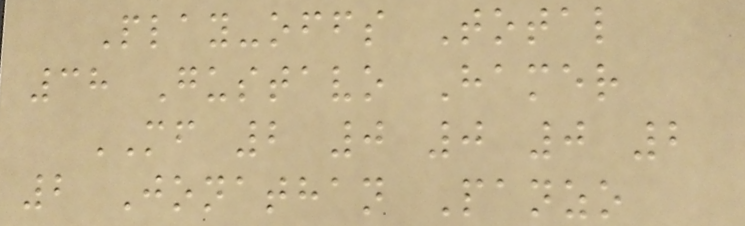Play-offs Total
38 Gustavo Hamer
MF 2 0 0 0 2
2 Jonathan Panzo
